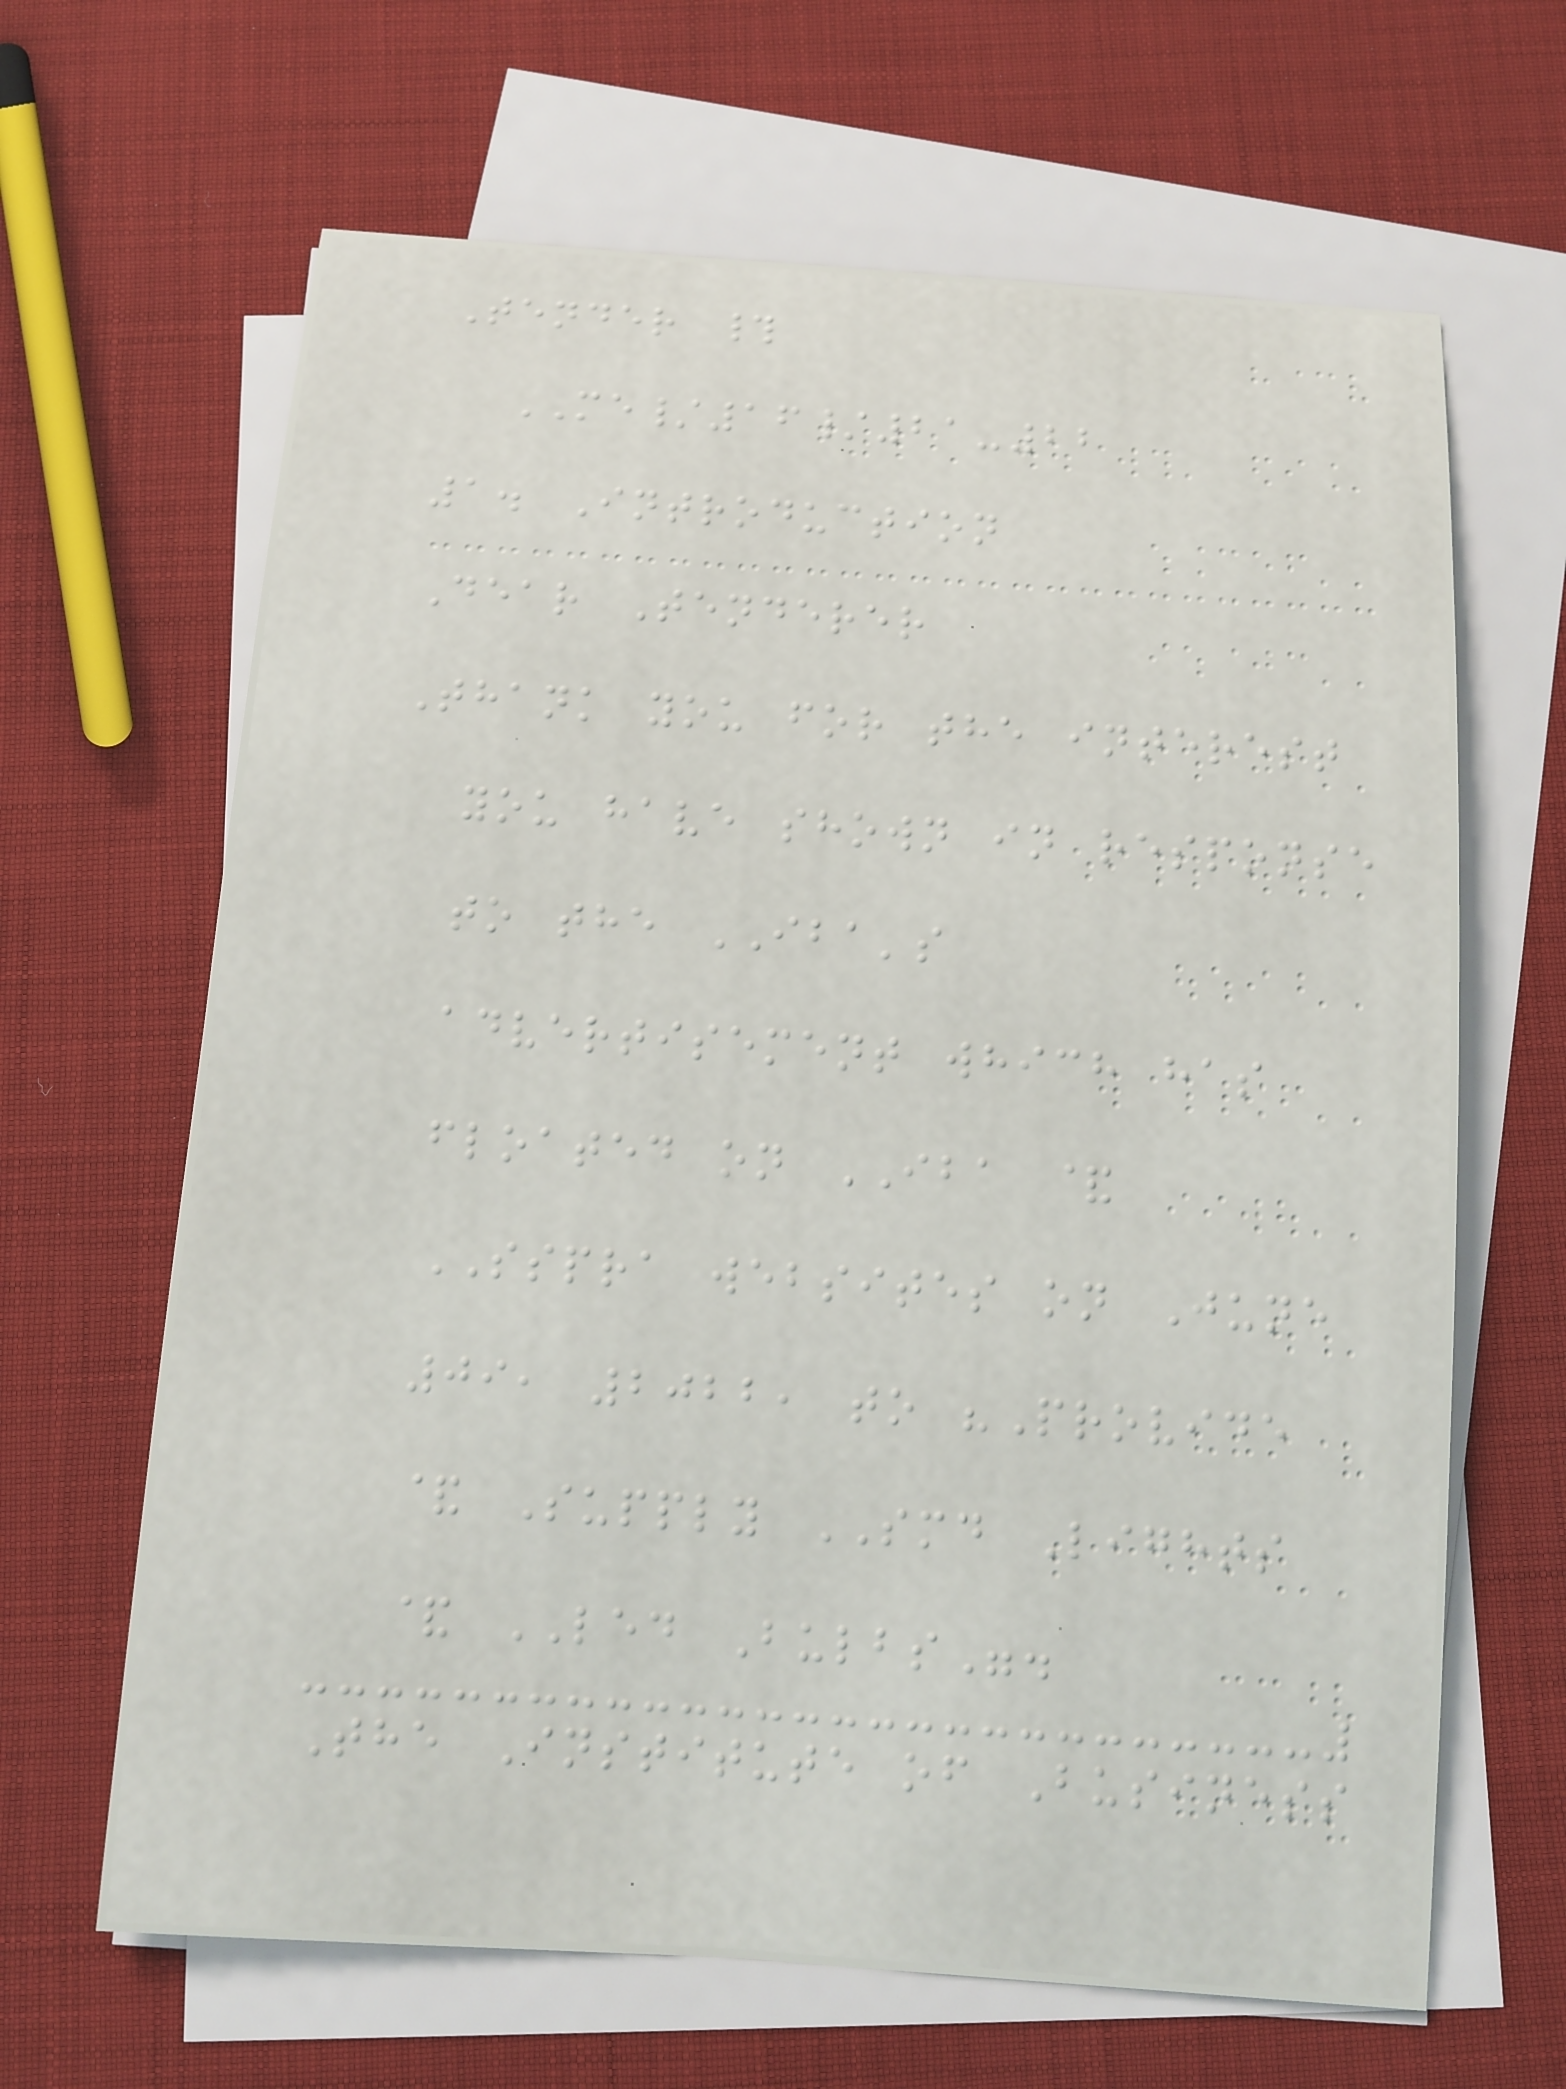Tender #
ME/16/21-22
1. Introduction
Dear Tenderer
Thank you for the interest
you have shown in response
to the IBA's
advertisement which has
floated on IBA &
SSPRA websites on June
09, 2022, to "Provide
& Supply SMD Lights
& LED Bulbs".
The Institute of Business
